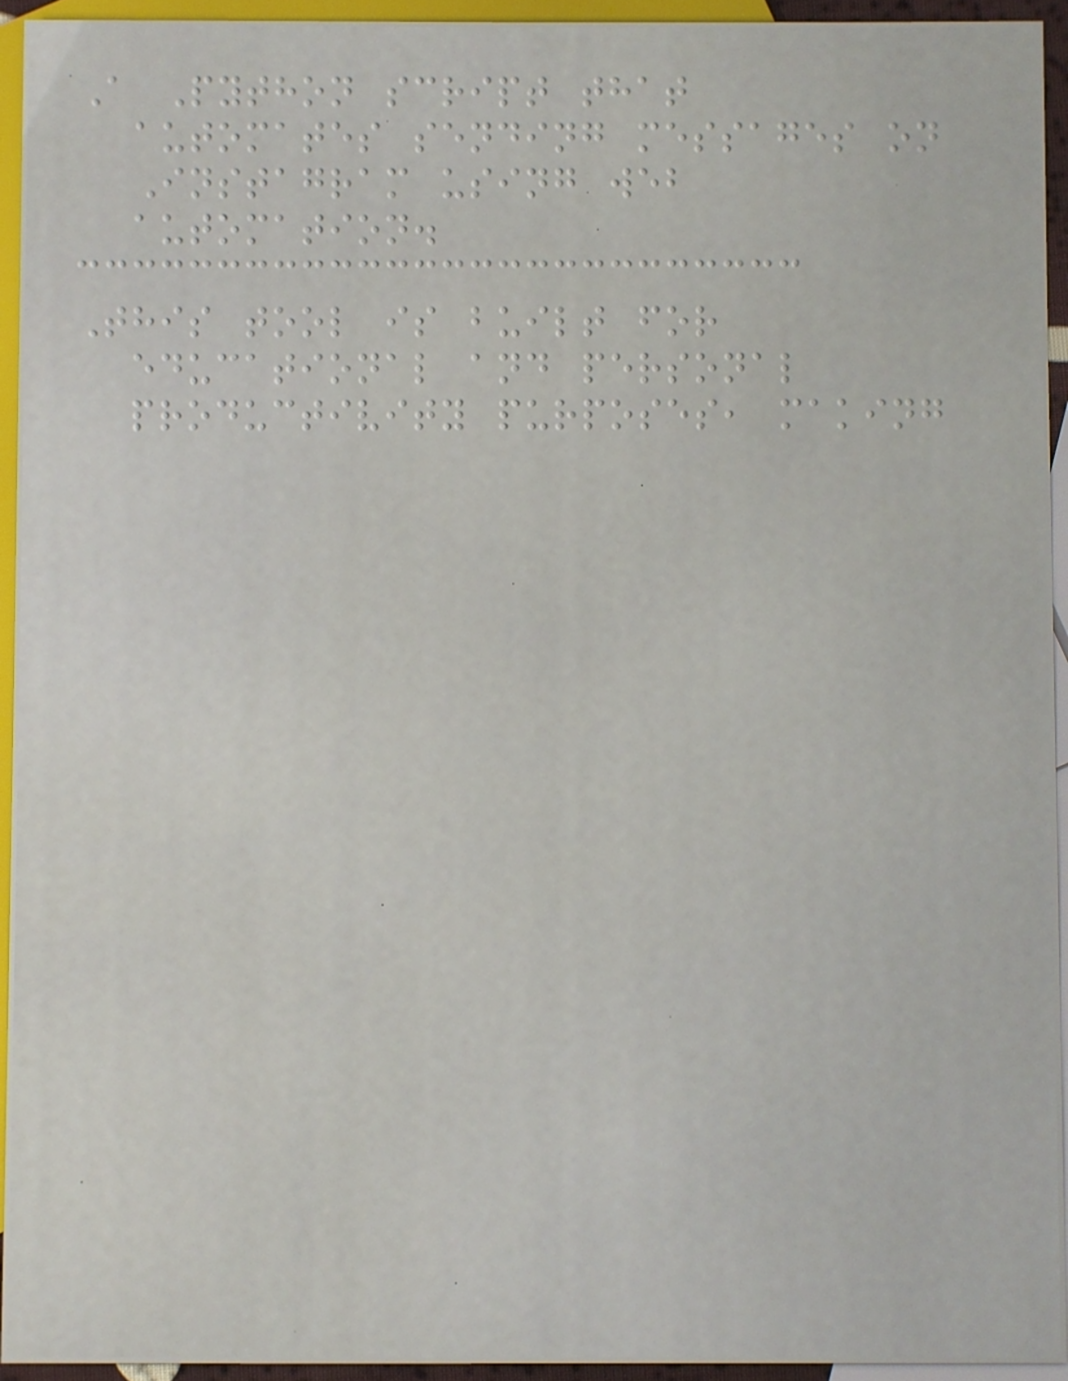A Python script that
automates sending messages on
Instagram using web
automation.
This tool is built for
educational and personal
productivity purposes, making
